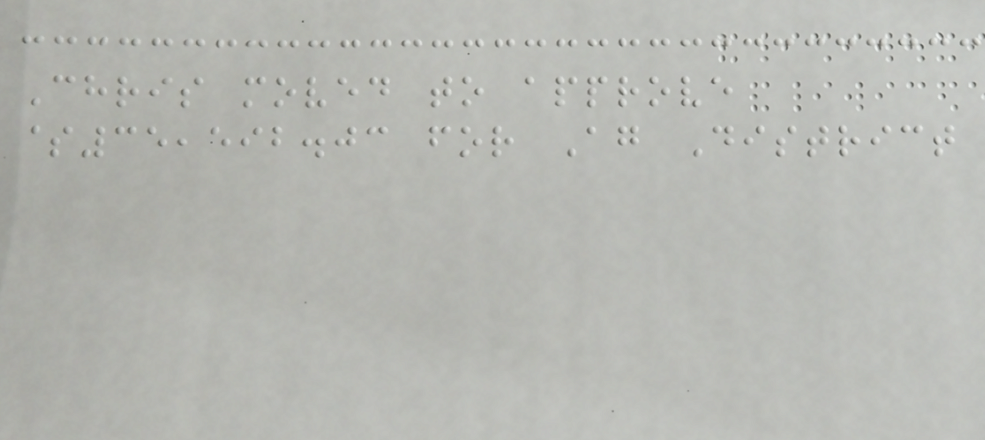Chris moved to approve
$35,592.03 for Ag District
